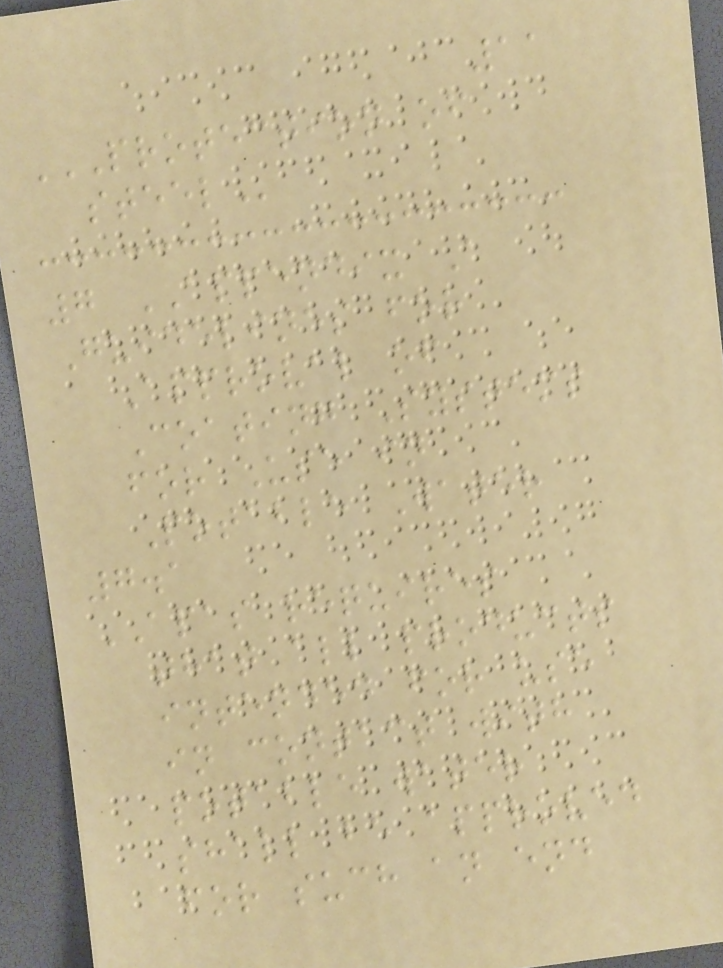11
PROTECTION OF
STEEL
7 APPENDIX A
Guidelines for
Approval of
Coating Systems
for Use in
Potable Water
7.1
APAS requires
that all products
intended for use
in contact with
potable water
shall be approved
for such an end
